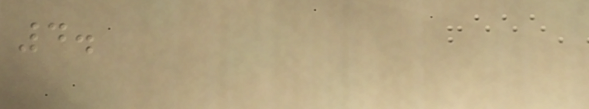4.
